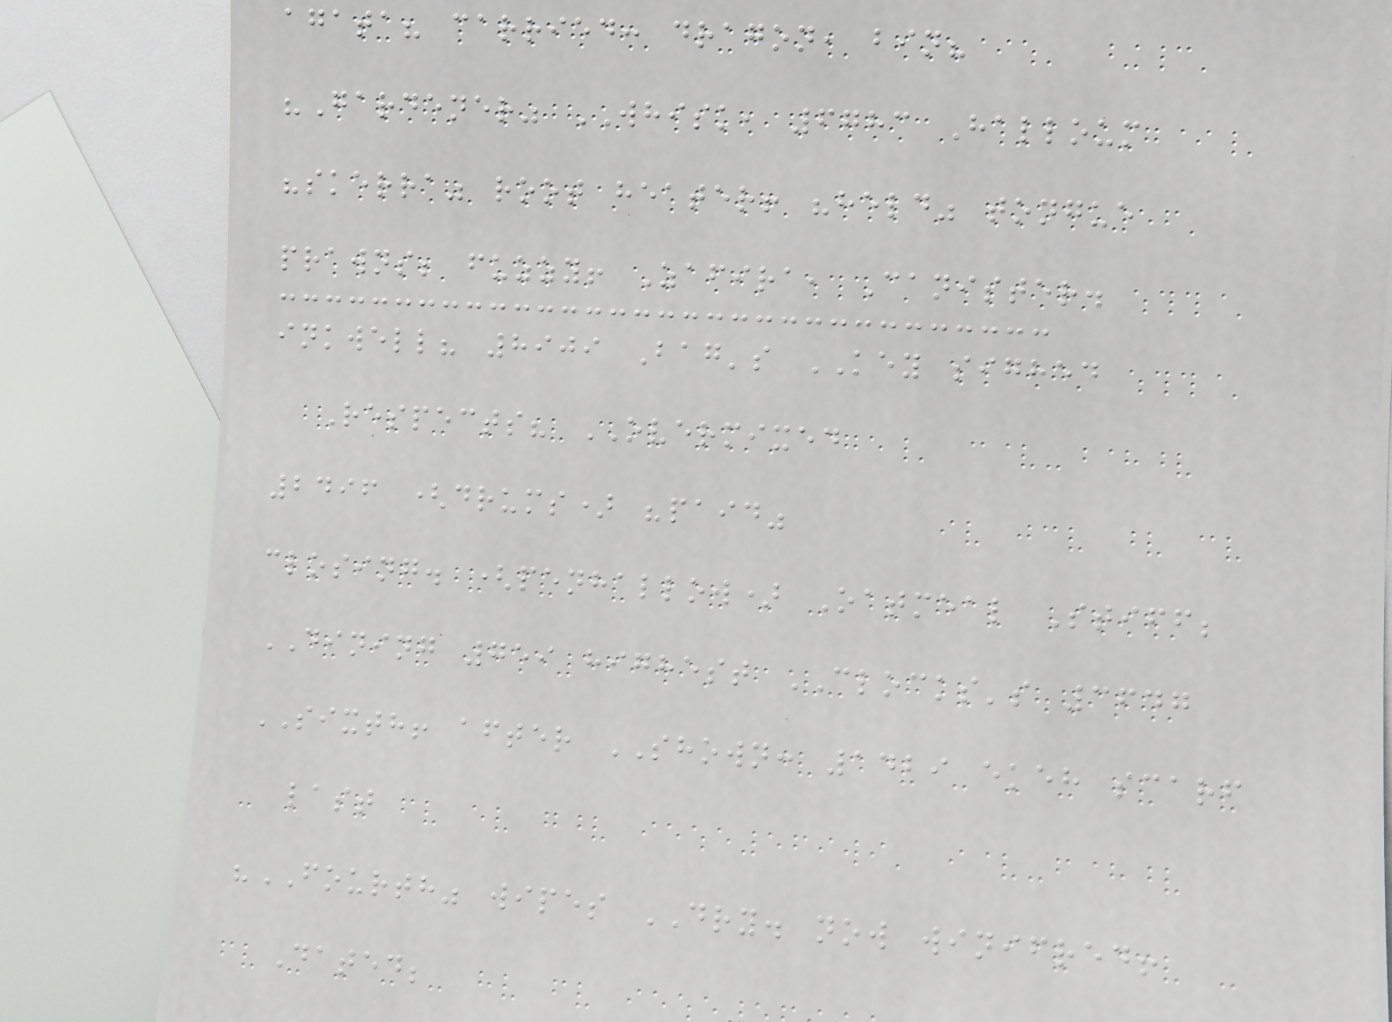agata? carried: dragon, bin?
"Gardener" WHISK, 6783 Halloum
"skerra" root heater! "held" tongue
prawns; fuzzy! Zafira, Canister.
inkwell? 8909 Bag's KEY sighed
Respects? OVERMIXED
2496 (drums) "paid"
closing. (penhallow) Oatmeal Stiff;
DINING 759 highest CLOCKS's 3647
SIXTH! after SHOWN: 1429 ekeh scarf
last
"FOURTH" wipes DRY. now winifred!
Dated;
